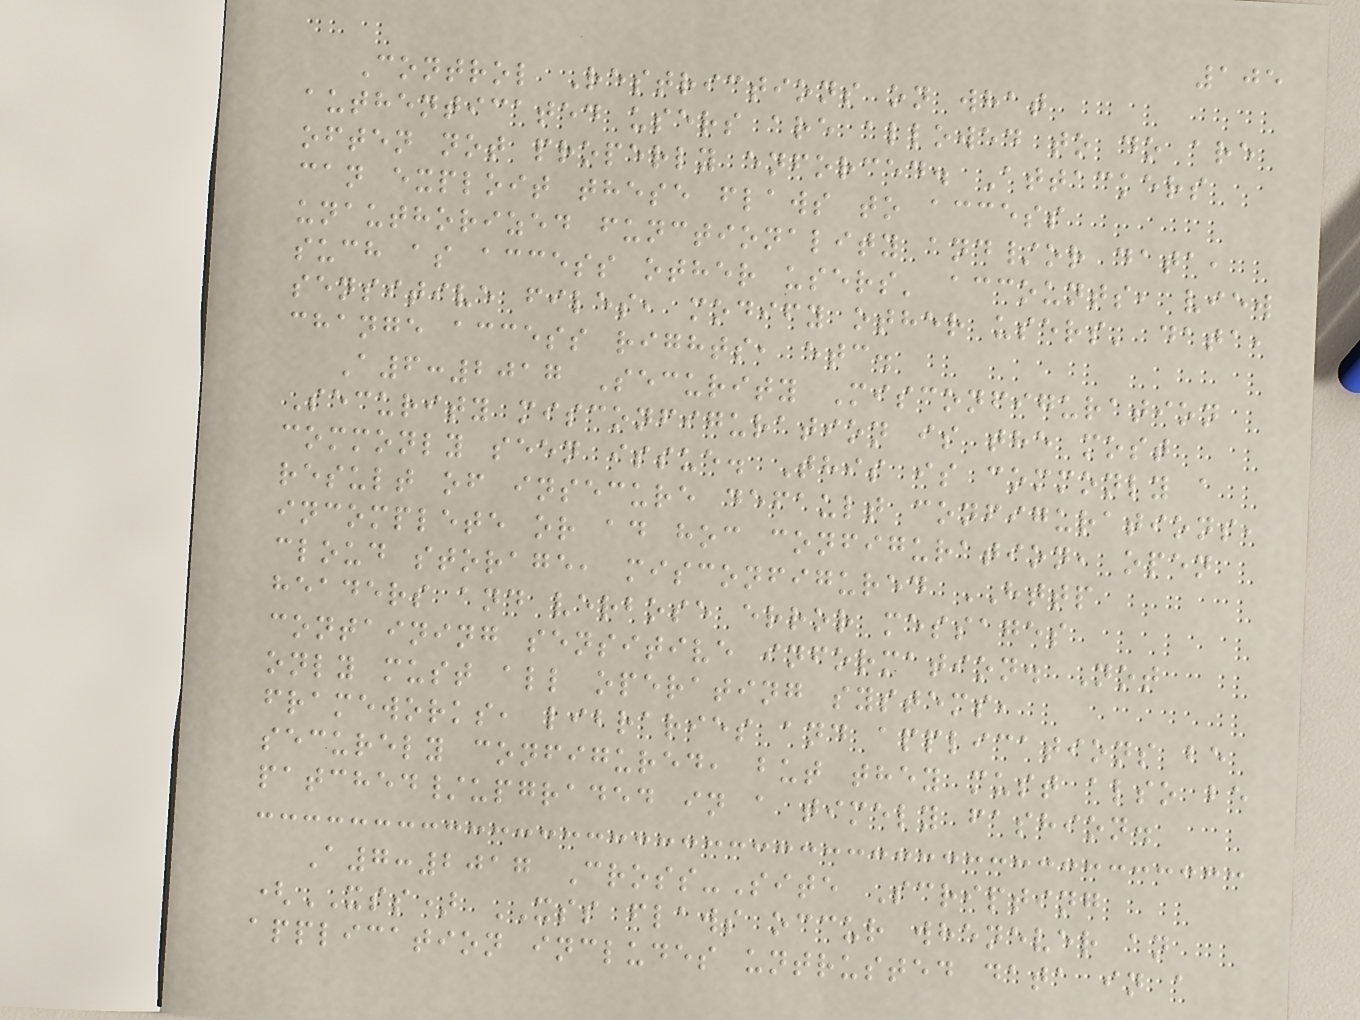105
Control Restrictions on what
authenticated users are allowed to do are
often not properly enforced. Attackers
can exploit these flaws to access
unauthorized functionality and/or data,
such as access other users' accounts, view
sensitive files, modify other users' data,
change access rights, etc.
A6:2017 Security Misconfiguration
Security misconfiguration is the most
commonly seen issue. This is commonly a
result of insecure default configurations,
incomplete or ad hoc configuration, open
cloud storage, misconfigured HTTP
headers and verbose error messages
containing sensitive information. Not
only must all operating systems,
frameworks, libraries and applications be
securely configured, but they must also be
patched/upgraded in a timely fashion.
A7:2017 Cross-Site Scripting
(XSS) XSS flaws occur whenever an
application includes untrusted data in a
